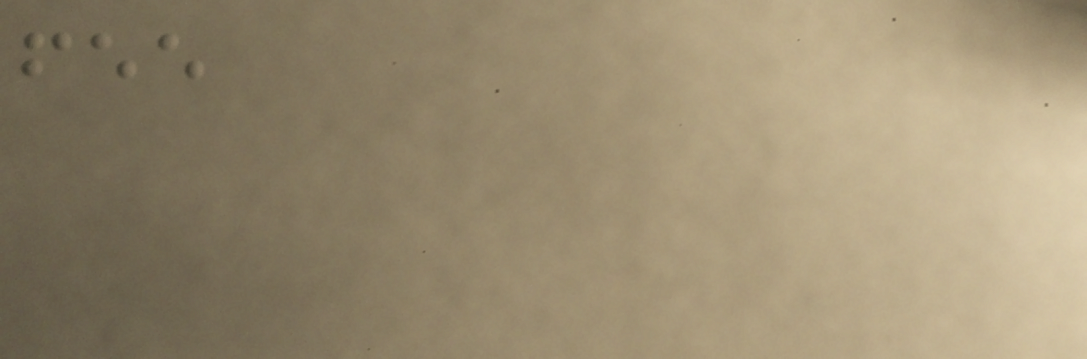fee
